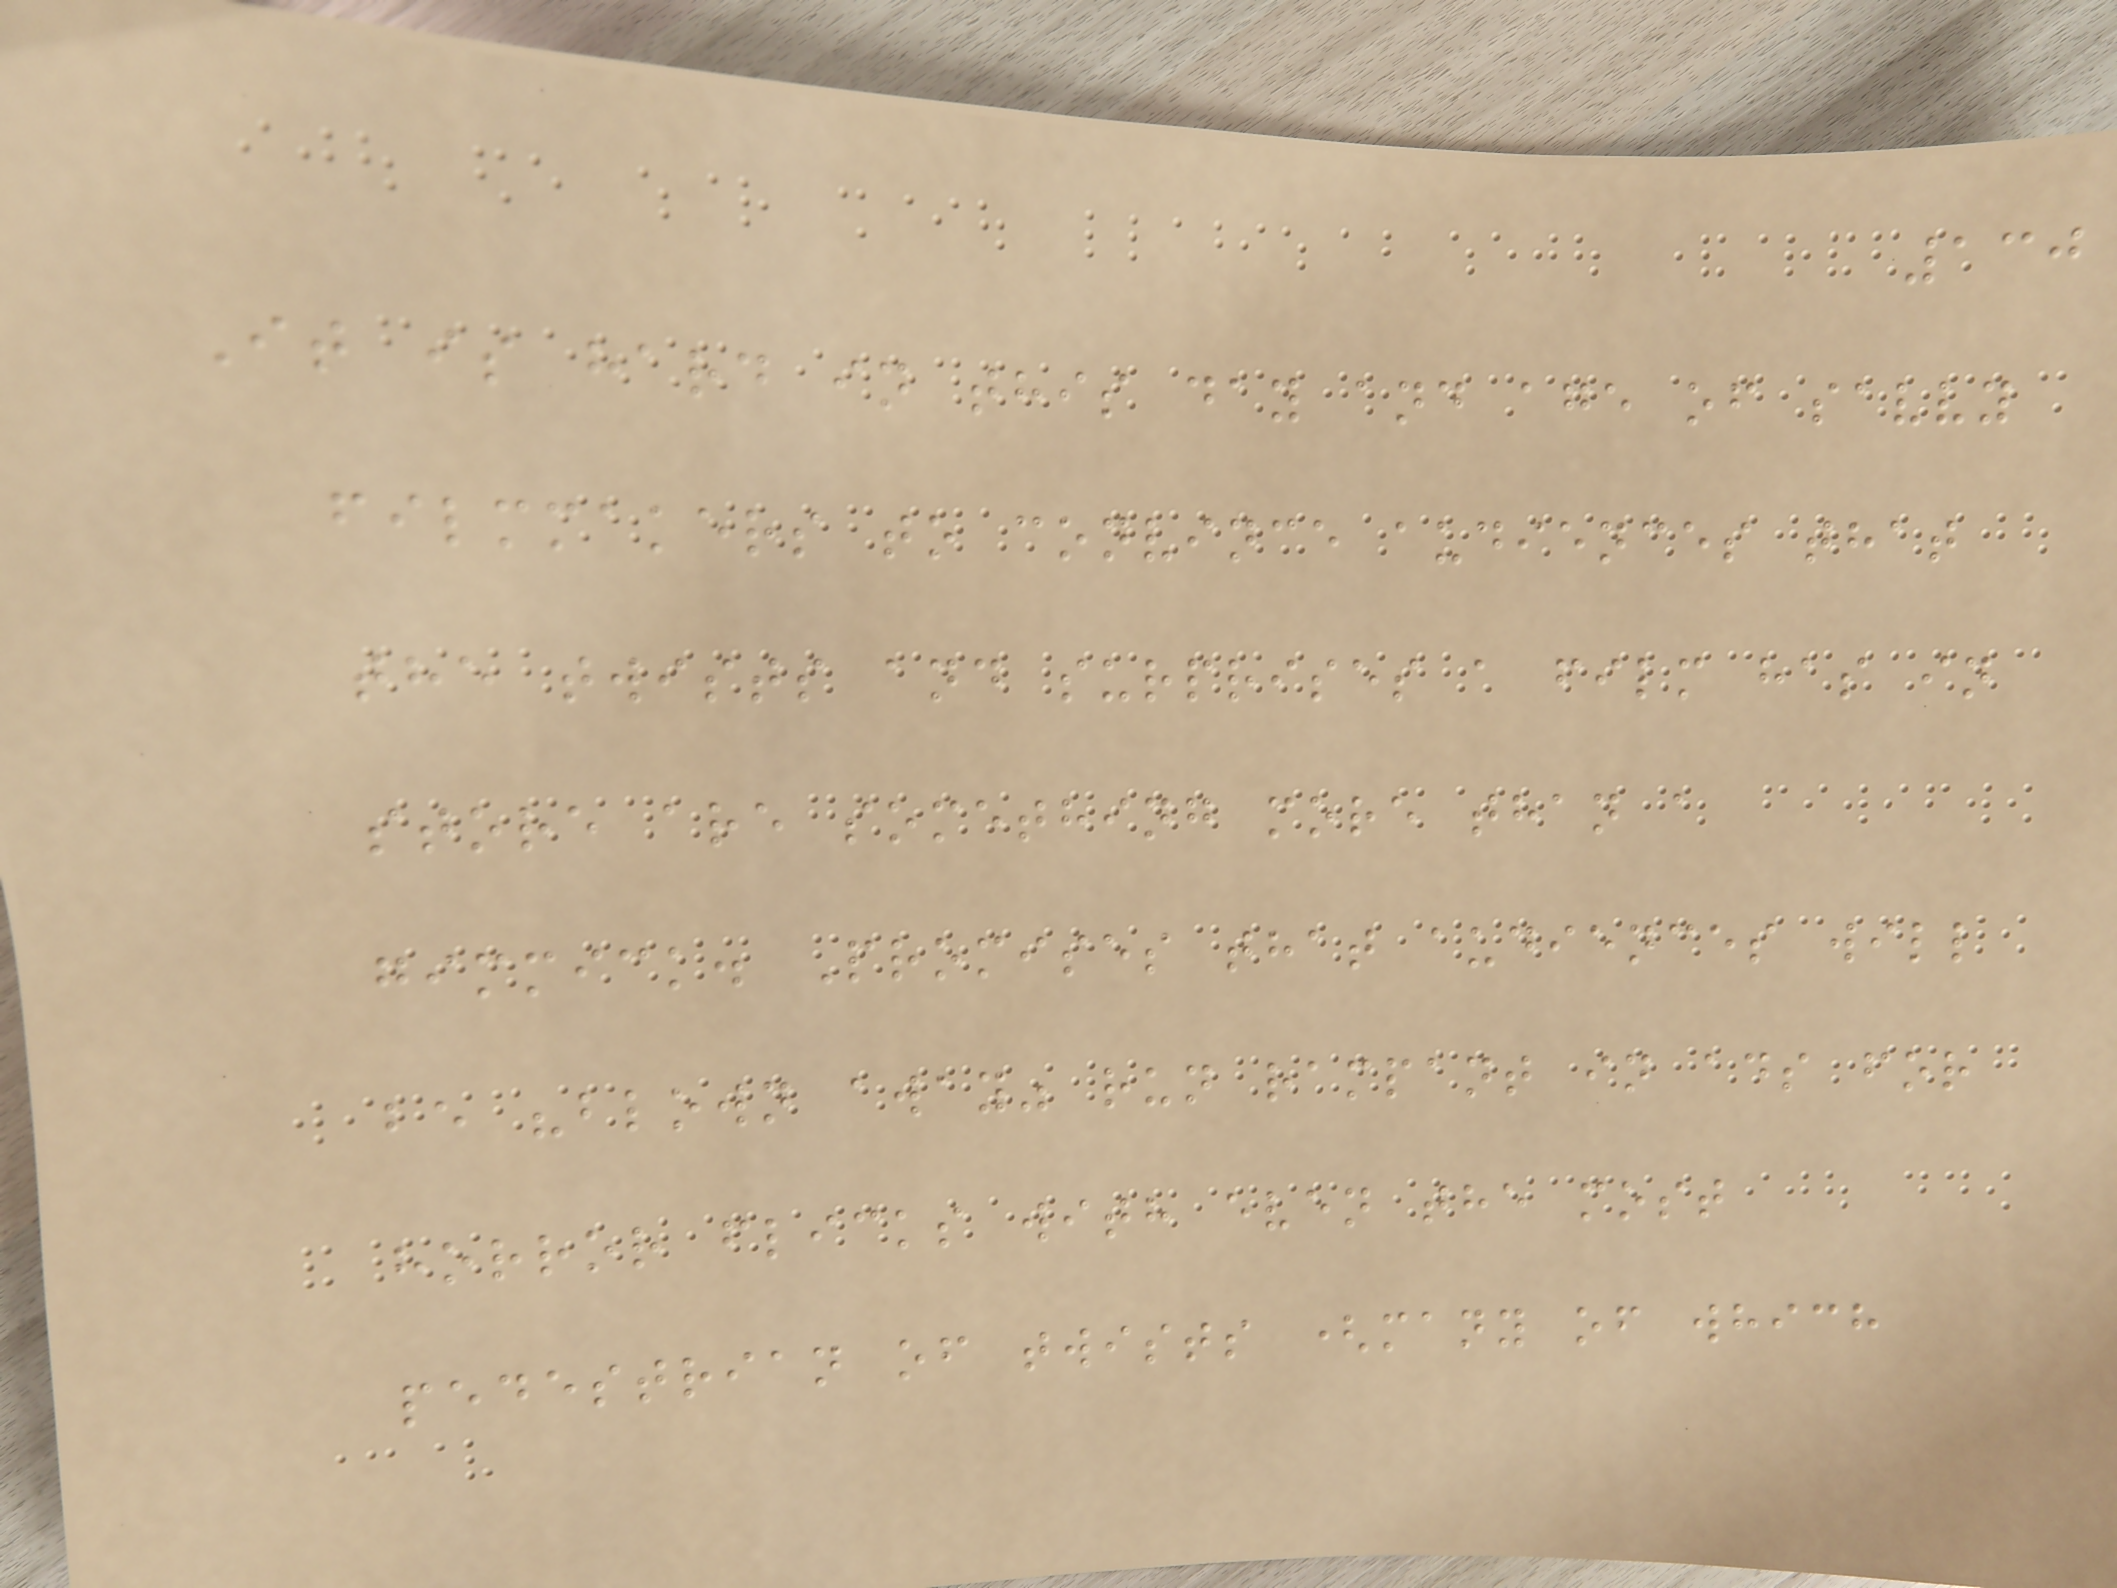130
It is hard in this day and age of savvy
filmmakers to convince audiences that
the twists and surprises a film has in
store are something more than a
gimmick. Promises that audiences will
be "blown away" run rampant in ads for
horror flicks with even the most
pedestrian of twists (many of which
